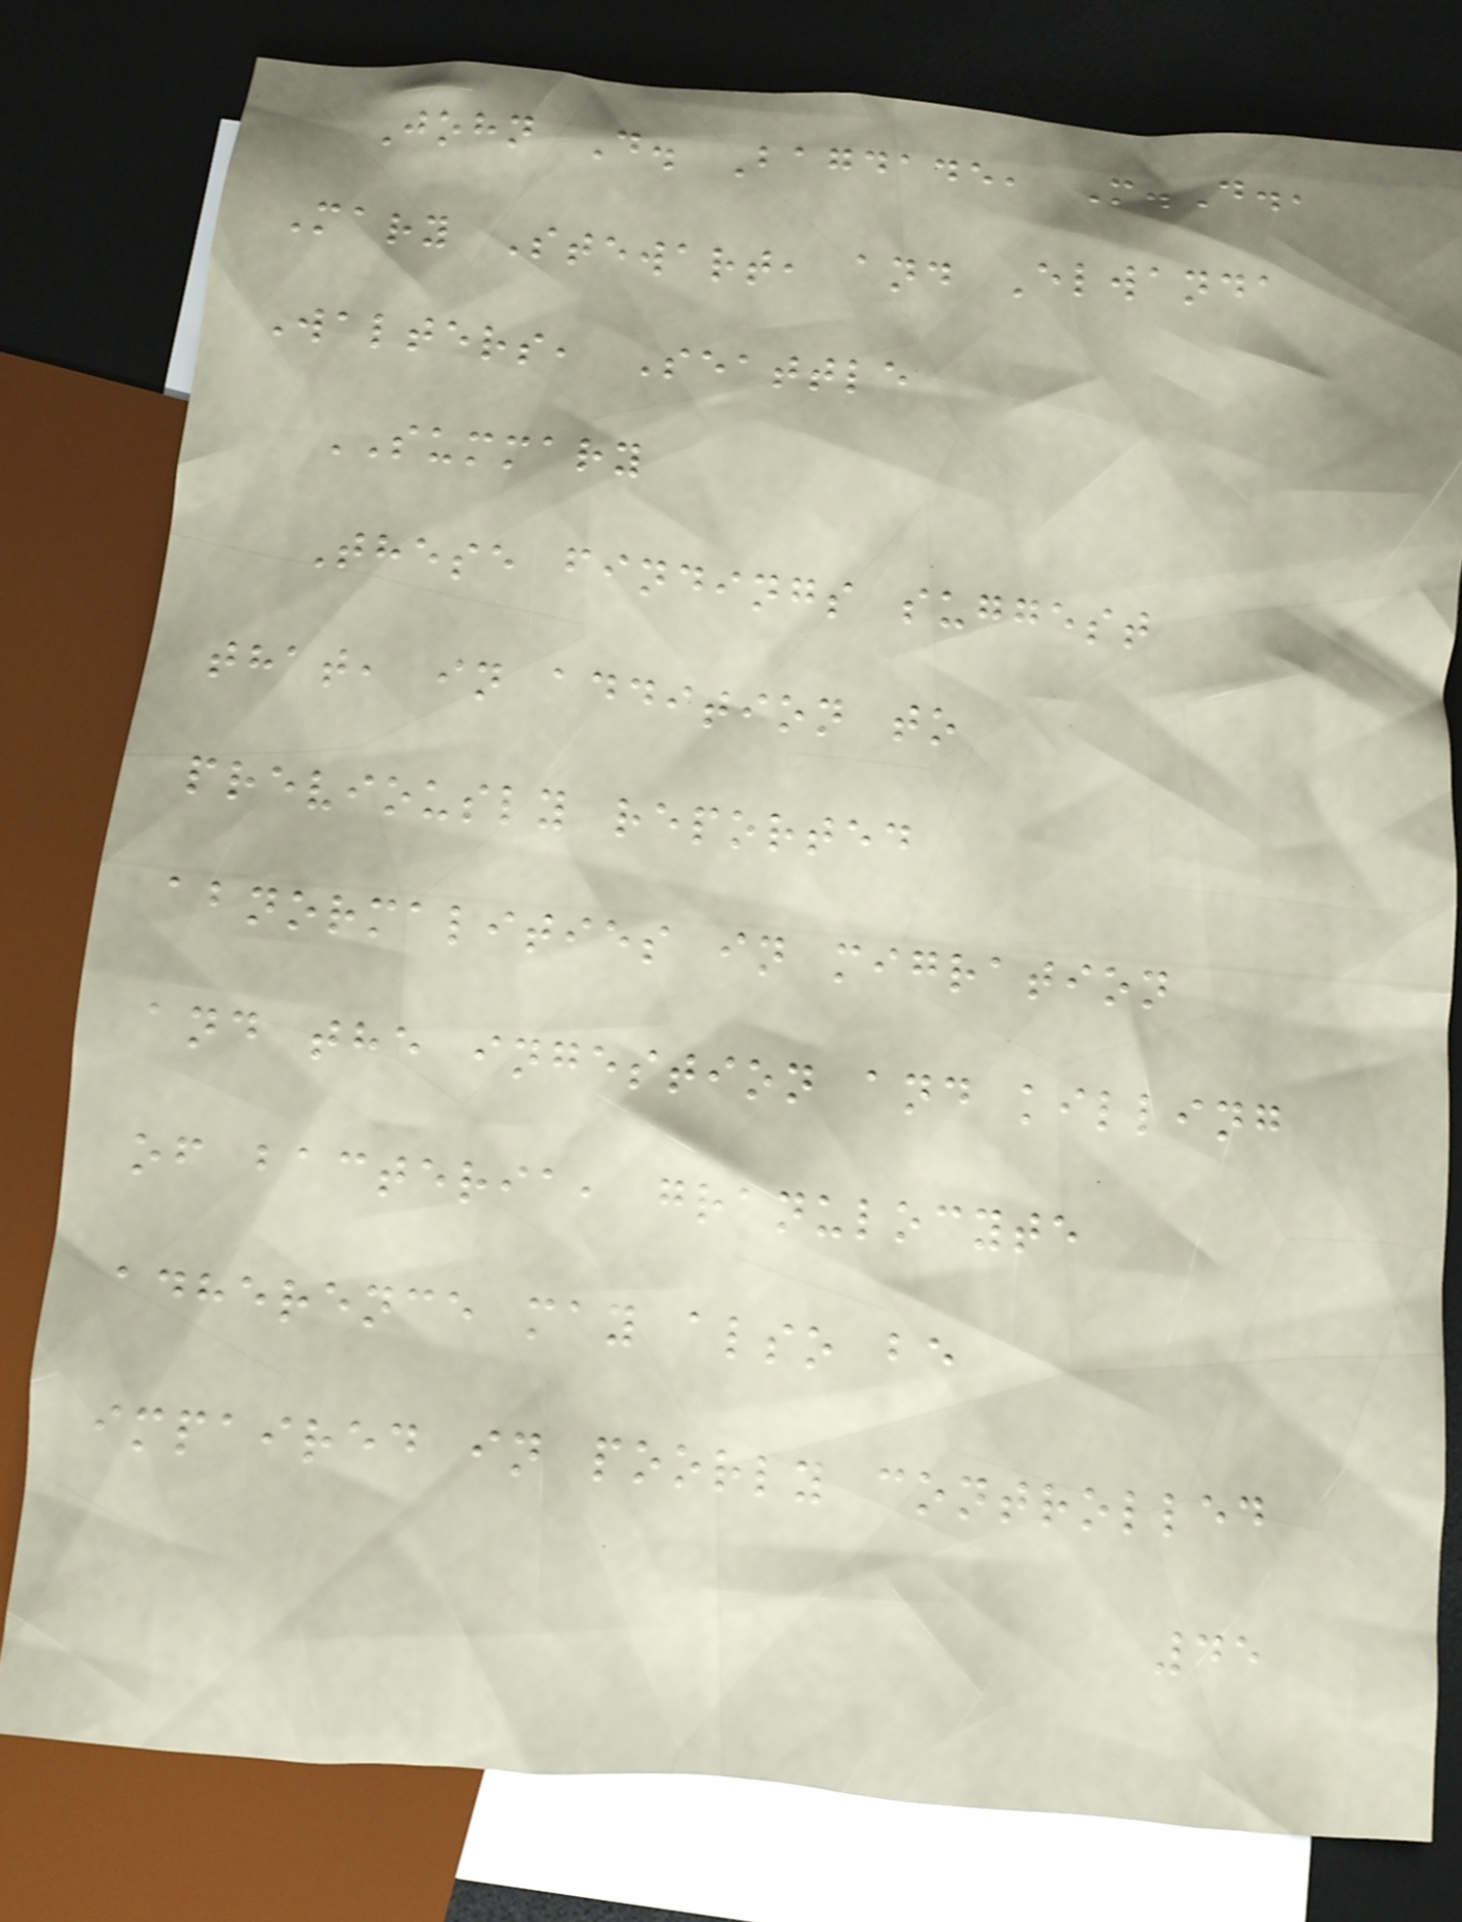John D. Bagdade, M.D.,
Mary Stewart, and Elwanda
Walters, Seattle
SUMMARY
These findings suggest
that, in addition to
previously reported
abnormalities in migration
and the ingestion and killing
of bacteria, granulocyte
adherence may also be
impaired in poorly controlled
45
